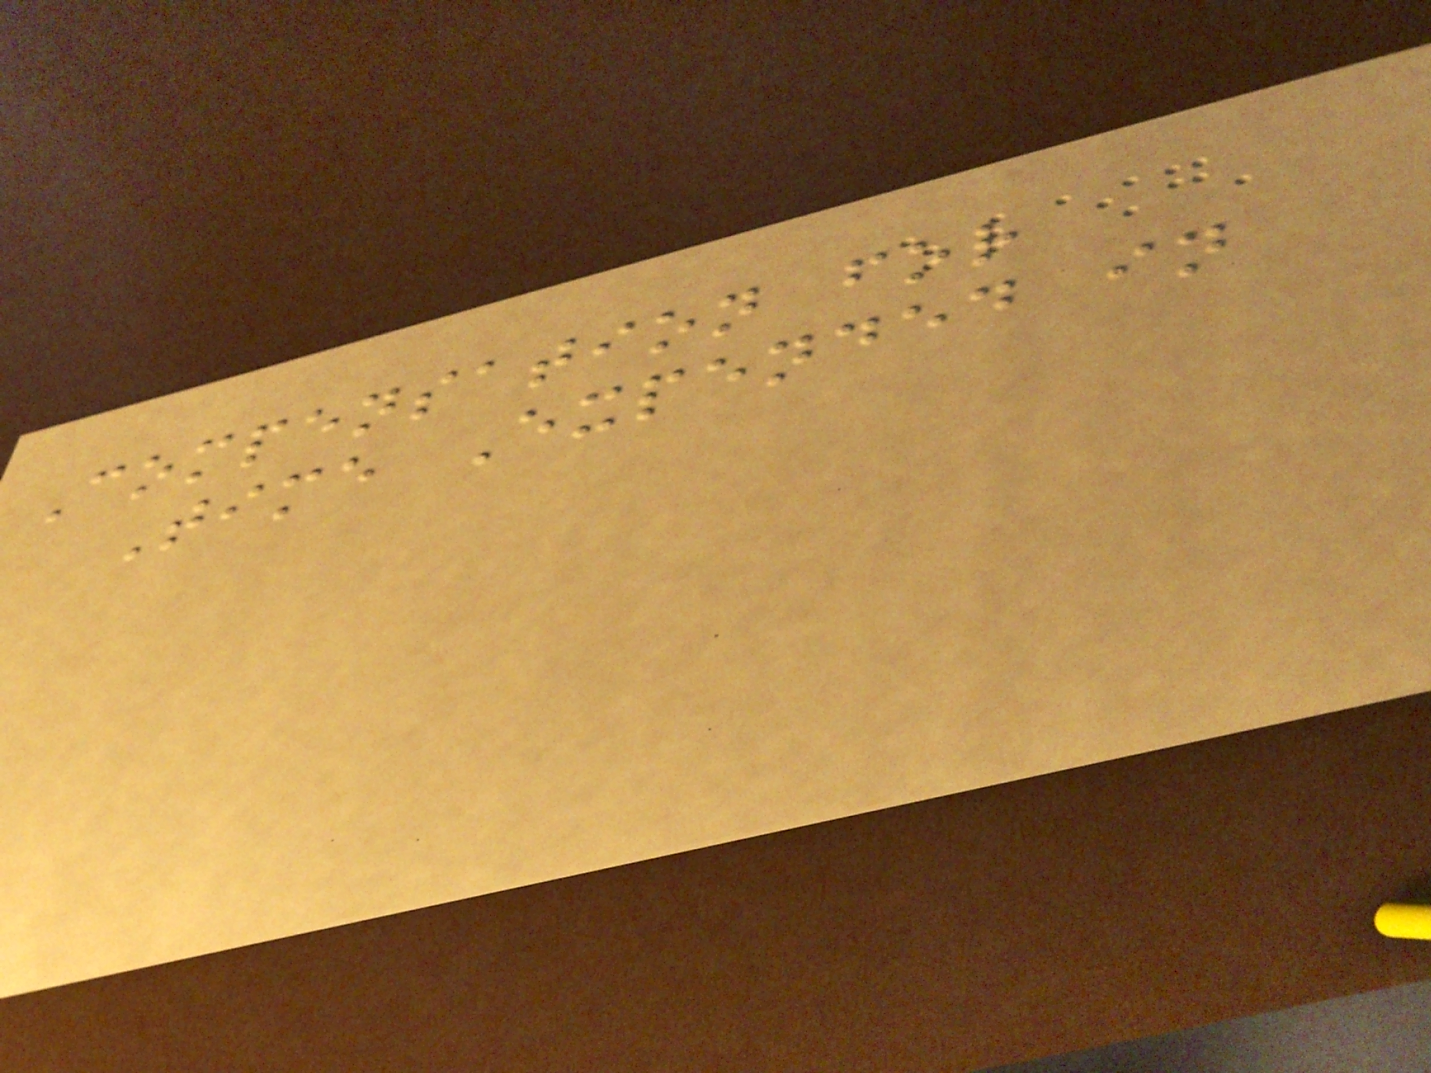Compensation for
Time Expended in
